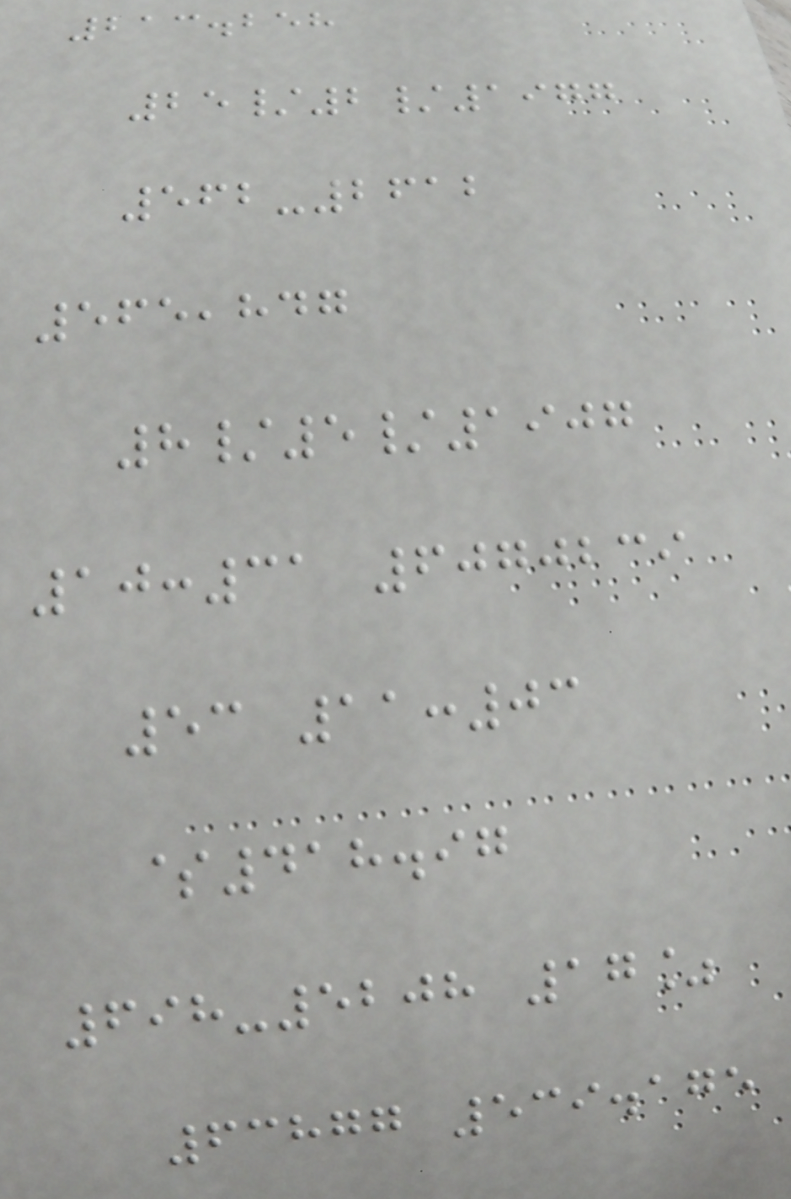213.258
25/2/1977
562-2612
565,847
8/5/1907
10:31 6070239
53 11:03
$418.97
698-5208 17%
63877 539.175
